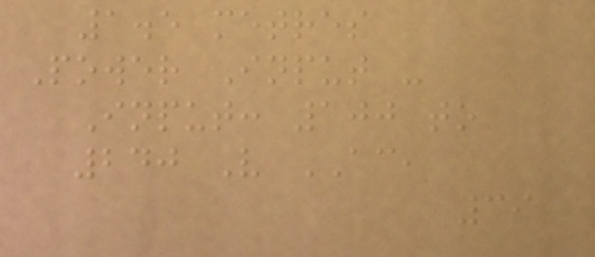1.5 metres
Power Input -
Input: 100 to
240 V AC,
39
